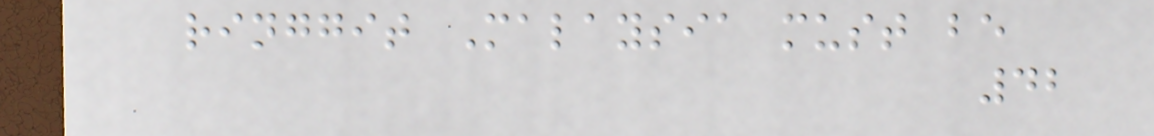ringgit Malaysia must be
42
